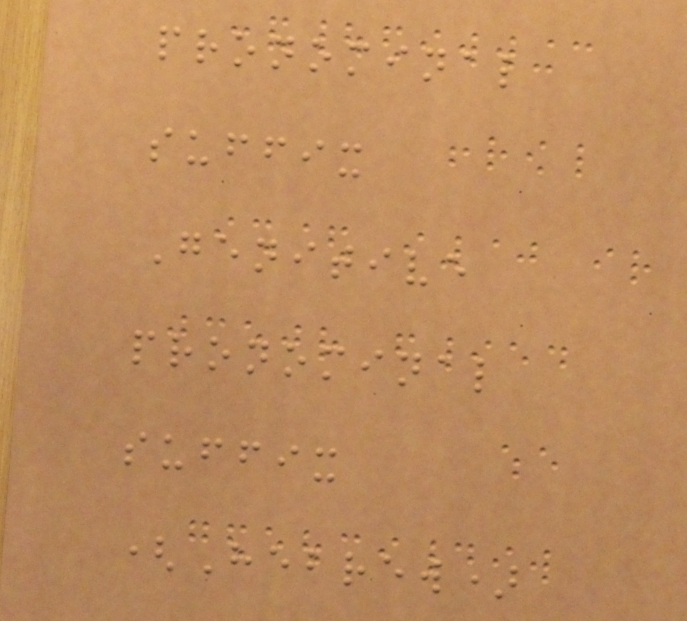pronominal
suffix
Genitive
pronominal
suffix
(Hebrew)
